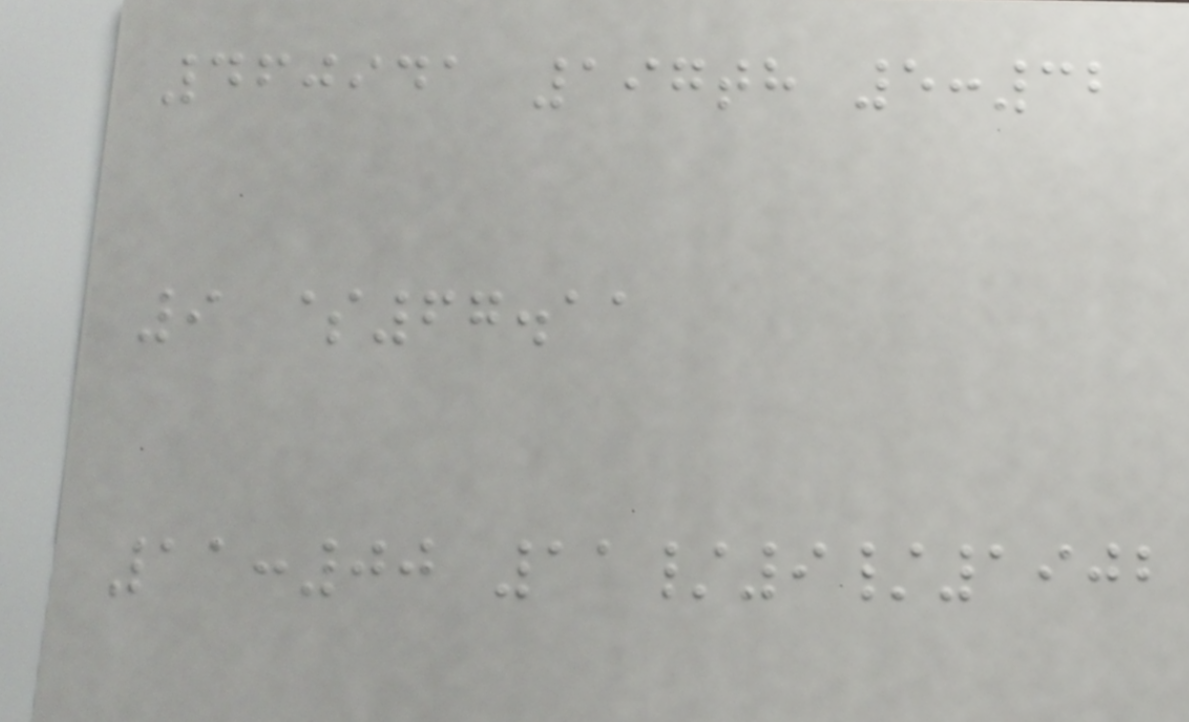460941 197th 5:32
9 $67.11
11:00 11/9/1902
